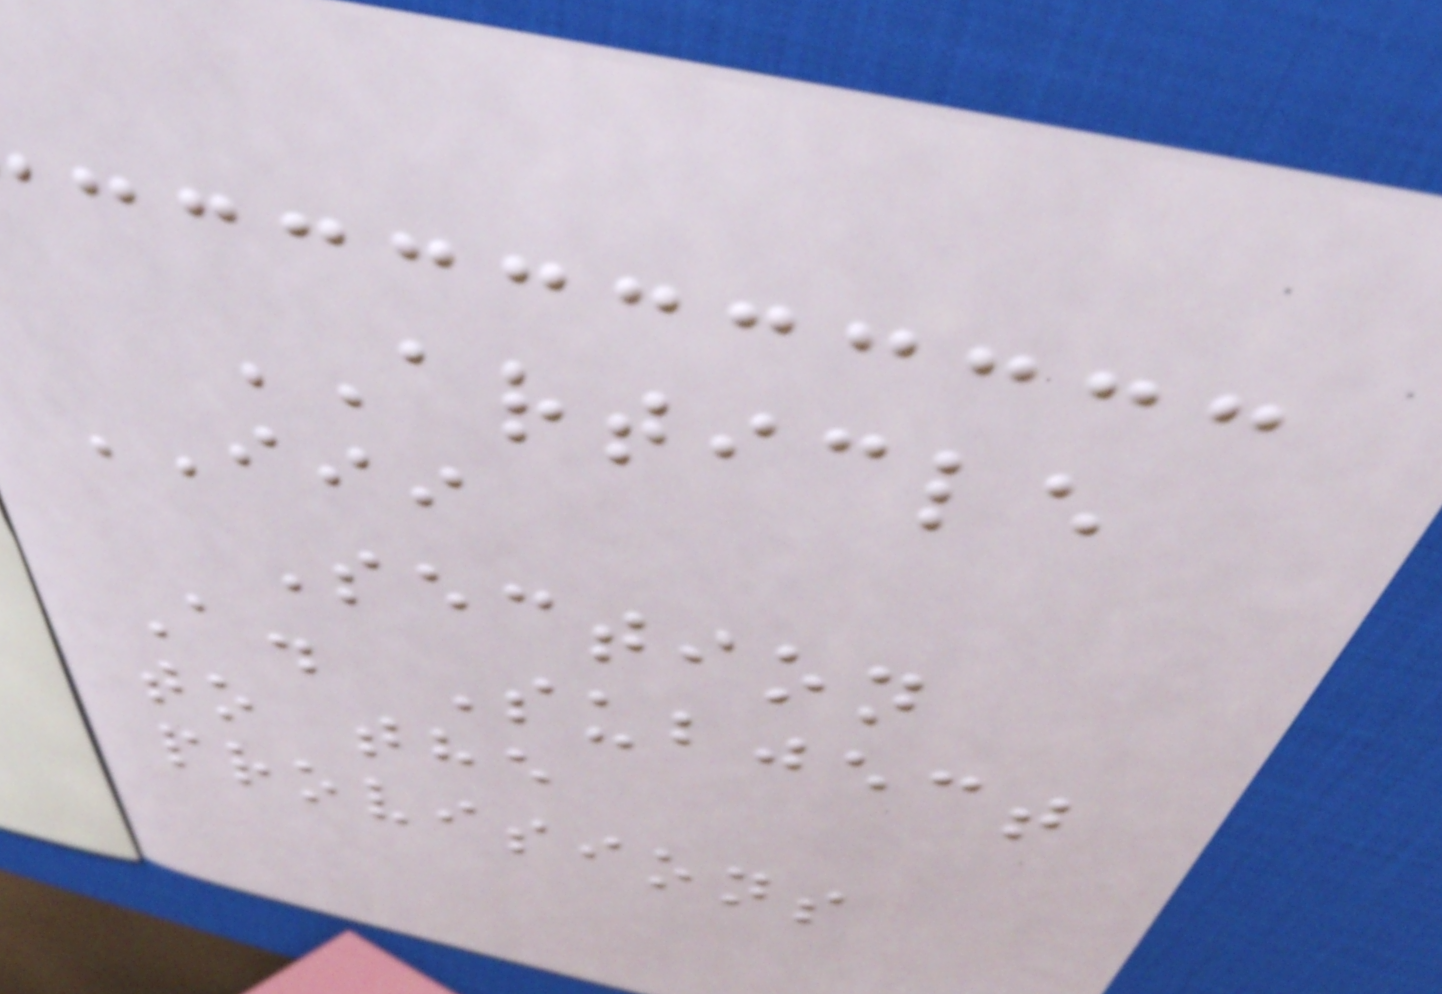ARTICLE
III
Section
A. Subject
to the
provisions
